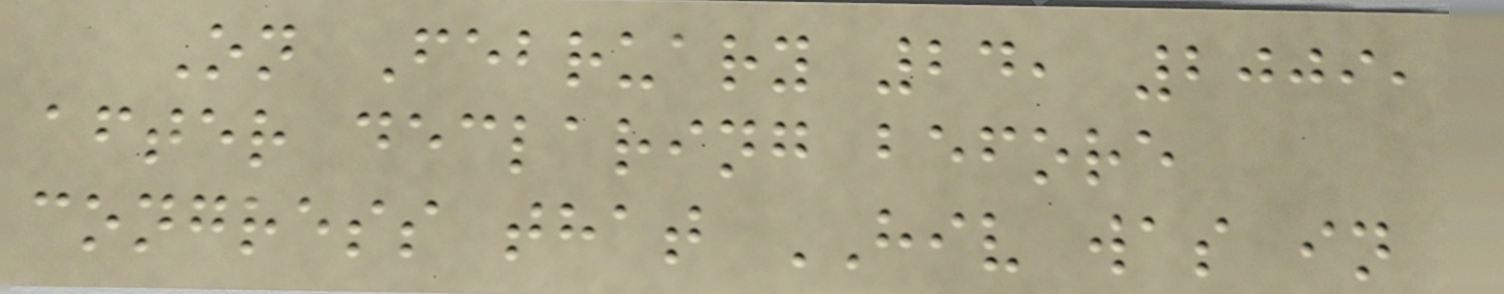On February 24, 2009,
after declaring before
congress that HIV was in
